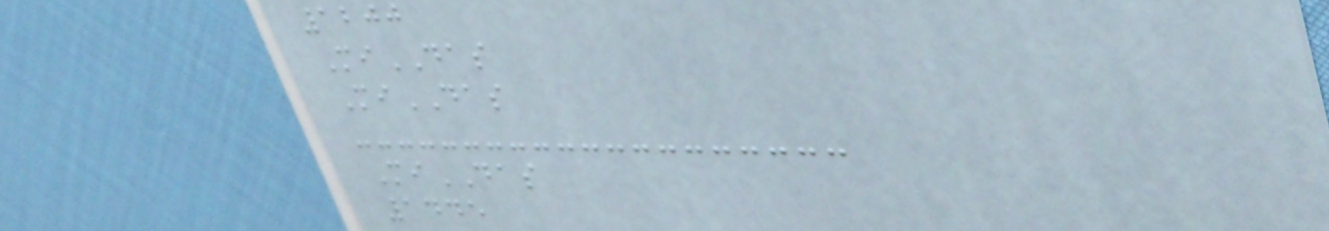1200
MiDAS
MiDAS
MiDAS
1445
